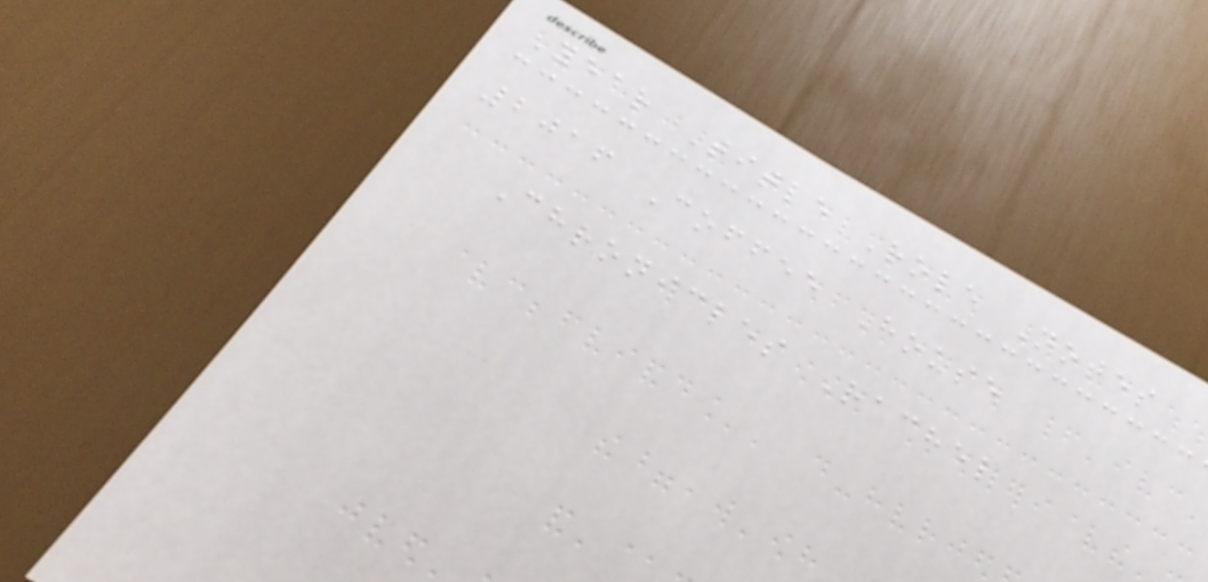Year Title Role Notes
2016 Coffee House
Chronicles Rachel
